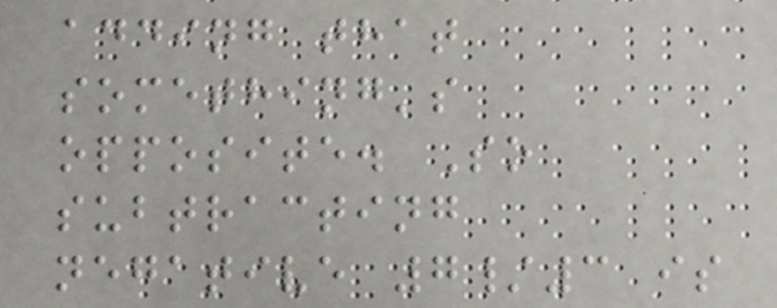adding that
something's
opposite. So
subtracting
negative 7/3 is
